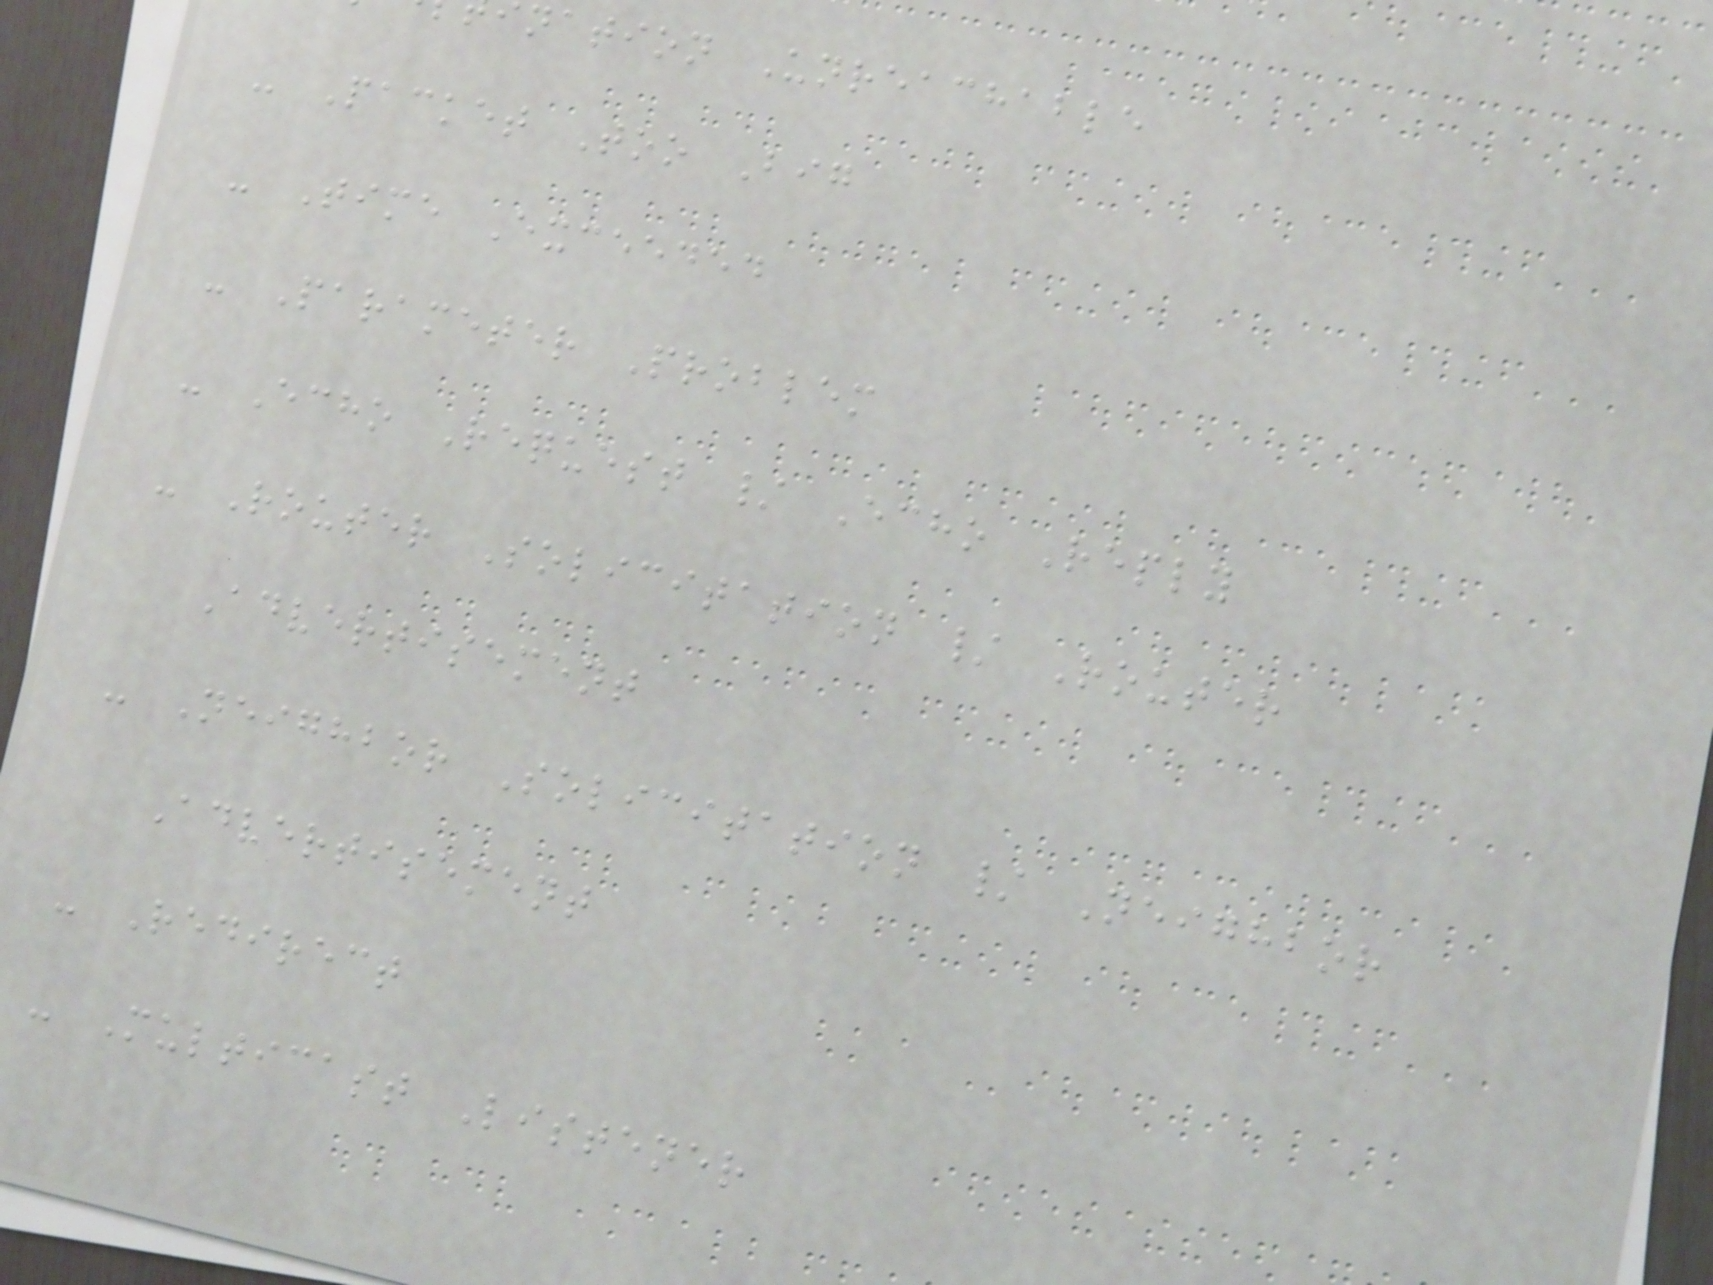nation Unreachable
- Packet Too Big
- Time Exceeded
- Parameter Problem
- Echo Request / Echo Reply
- Router Solicitation / Router
Advertisement
- Neighbor Solicitation / Neighbor
Advertisement
- Redirect
- Multicast Listener
